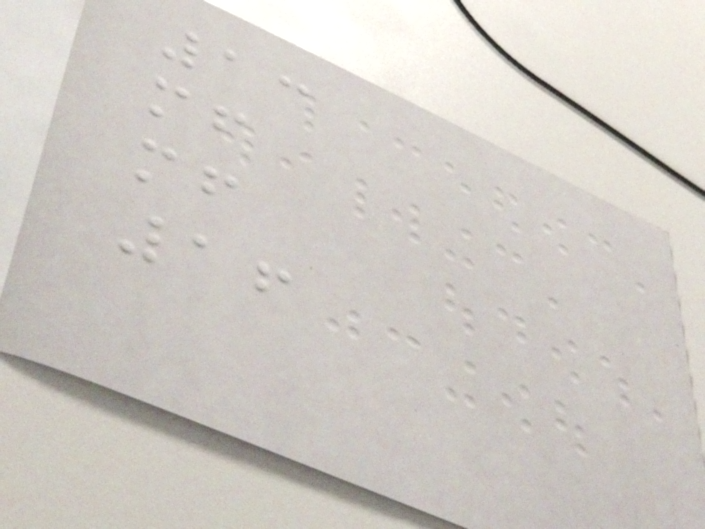13
mf
mf
16
